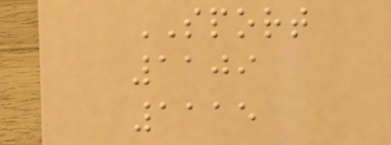SPORT
1109
1115
